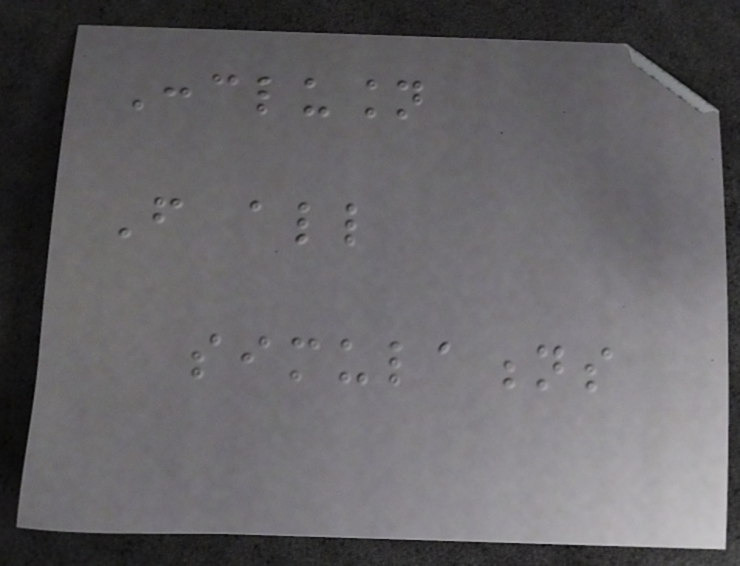Conclusion
From all
simulations
